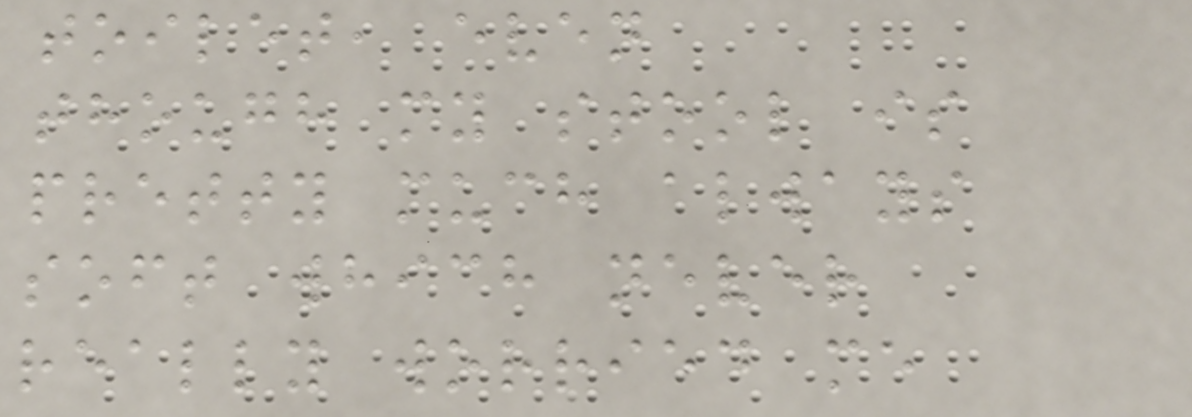toilet, even
though my stool is
pretty much always
soft which never
really worried me
